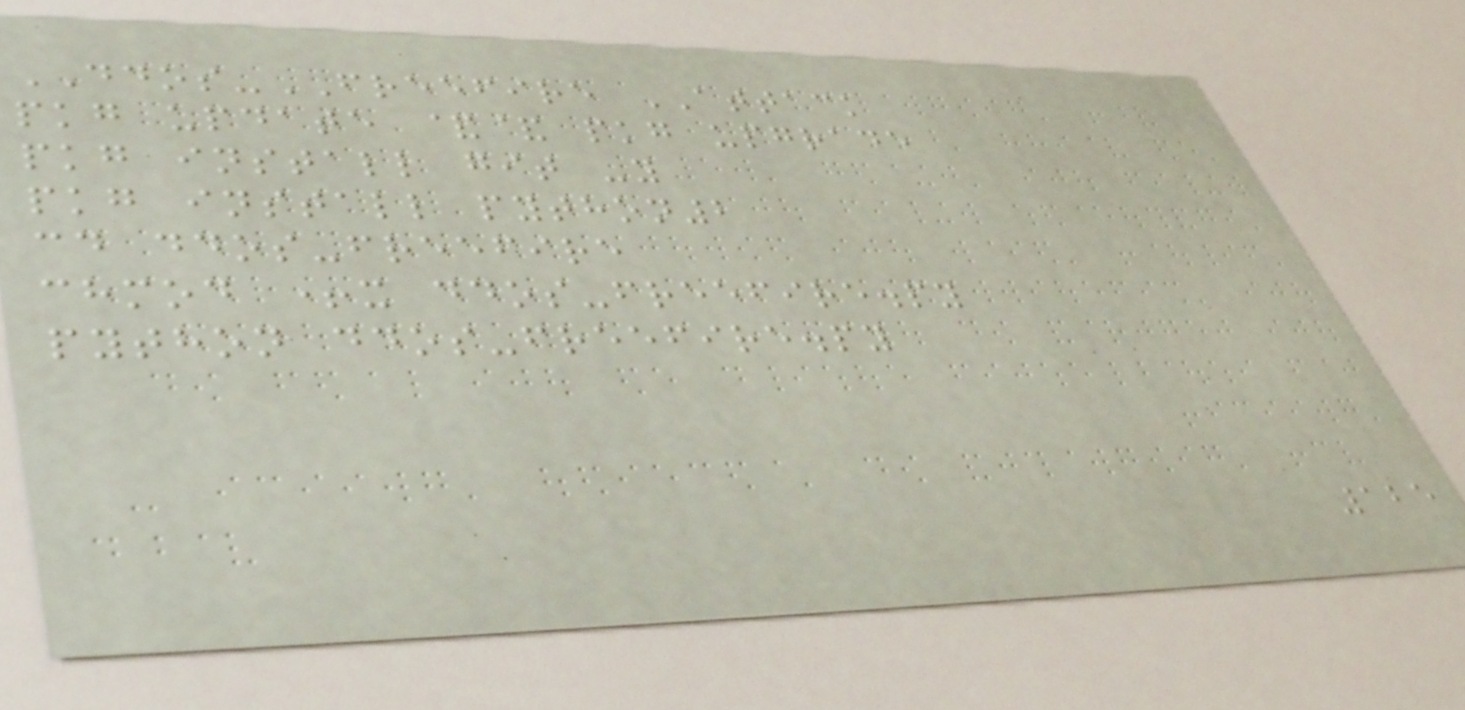DDOS-FREEFIRE ATTACK
pkg update && pkg upgrade
pkg install git -y
pkg install python2
cd ddos-freefire
chmod +x ddos-freefire.py
python ddos-freefire.py
125
